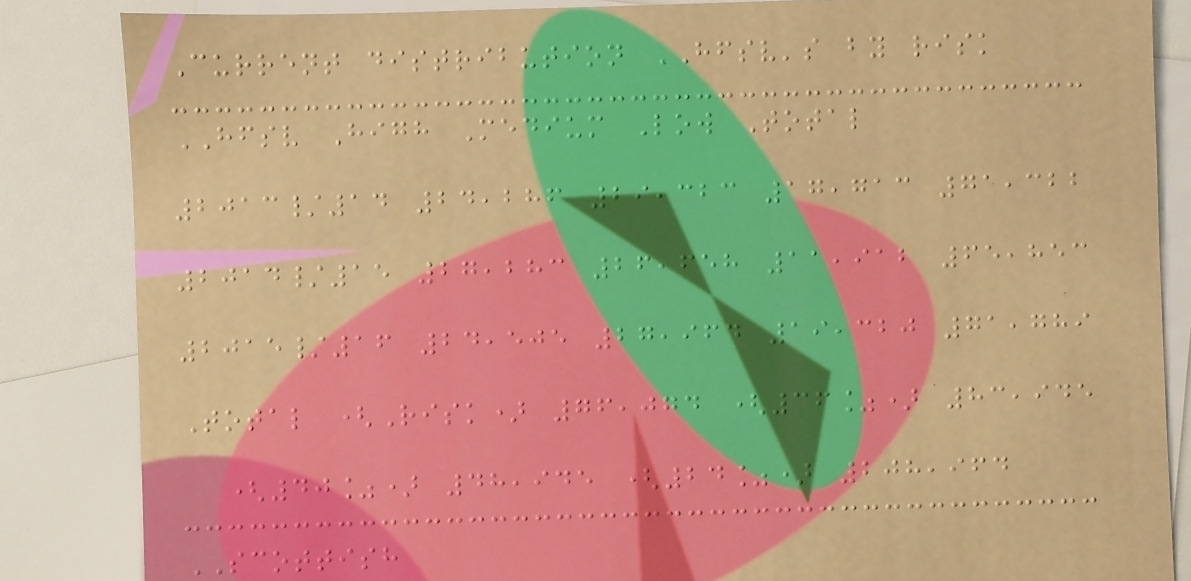Current distribution HFSV's by risk
HFSV High Medium Low Total
2013/14 24,286 29,323 17,713 71,322
2014/15 27,283 26,658 11,912 65,853
2015/16 24,505 27,964 19,320 71,789
Total (Risk) 76,074 (36%) 83,945
(40%) 48,945 (24%) 208,964
SCOTTISH
